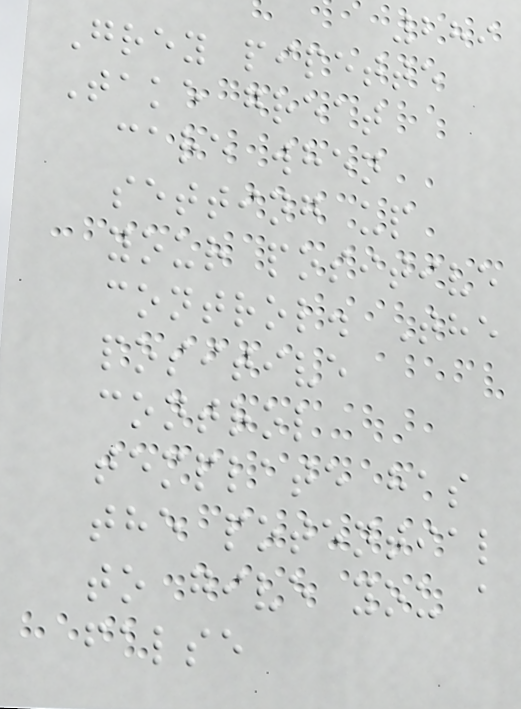289
Grey pipette
Take great
care when
setting up
your positive
control. The
positive
control
template has
the potential
to give you a
false
